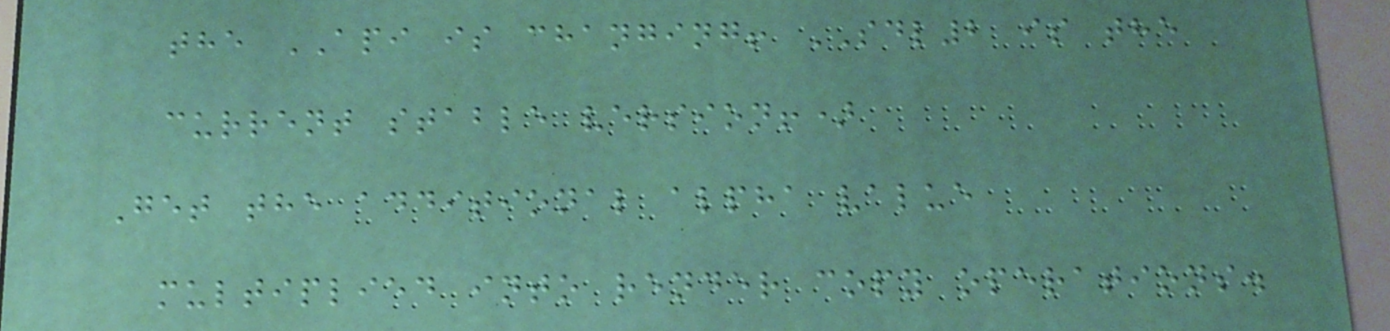the API is changing! SDL2 is the
current stable version!)
Get the additional alpha value
multiplied into render copy operations.
